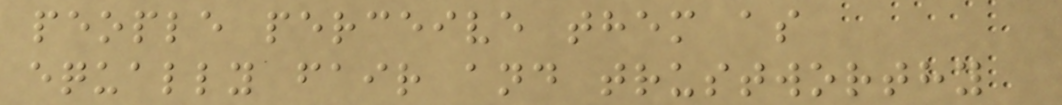people perceive them as
equally fair and trustworthy
